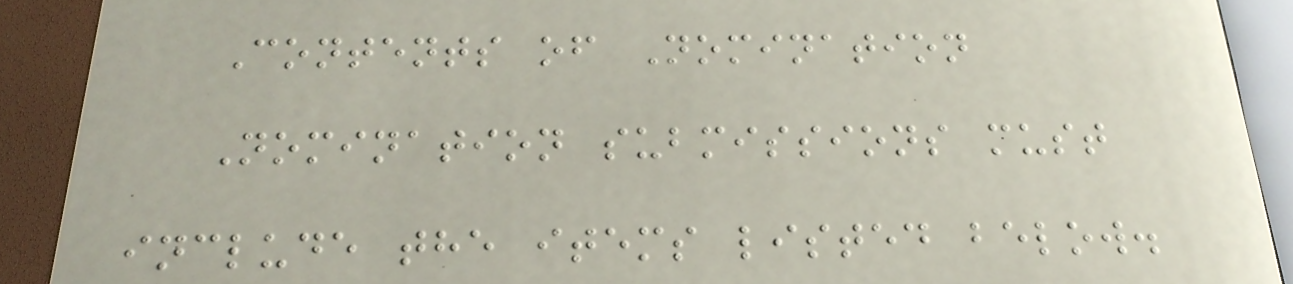Contents of Nomination
Nomination submissions must
include the items listed below.
